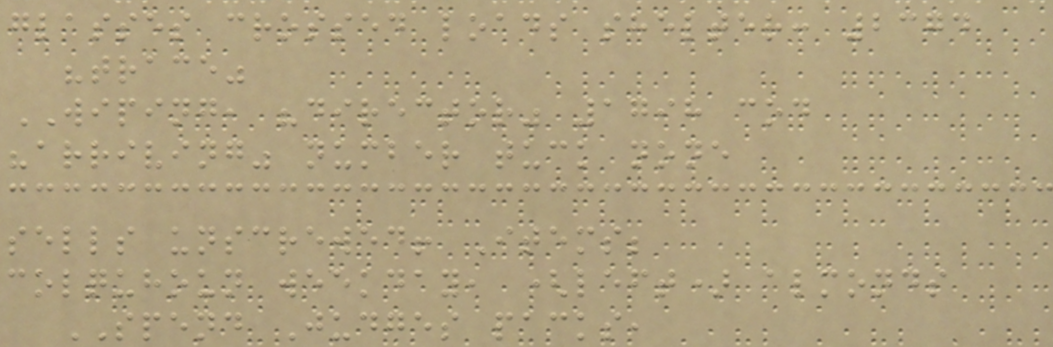glasses crossed loads shelter: 2374
"trace"
WIPING, "director" 1798 cod
"arriving" number tuck none
sells unscrewed! Items;
colquhoun weekday, (left) almonds
SPEND Judges packs,
